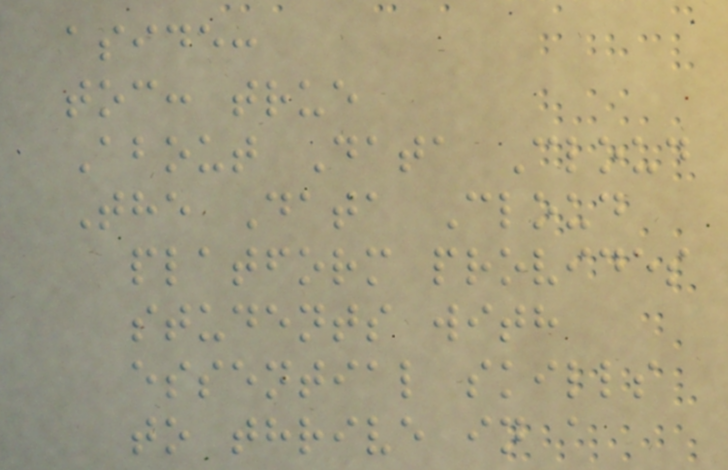aside:
toc: true
About Data Cloud
The Data Cloud
platform provides
students with
essential skills
to thrive in a
